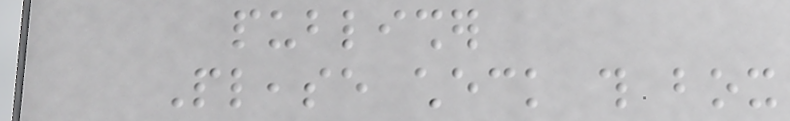publisher
Please check this box
